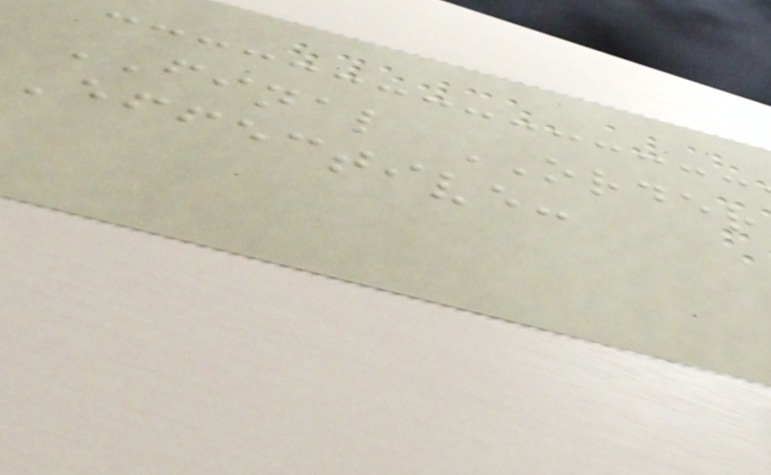FINAL ORDER
Effective:
